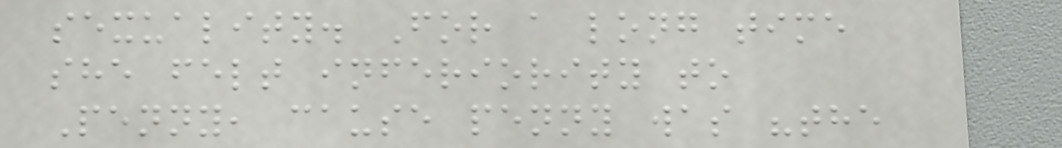sexuality. For a long time
she felt inferiority to
Penny, cause penny was "the
